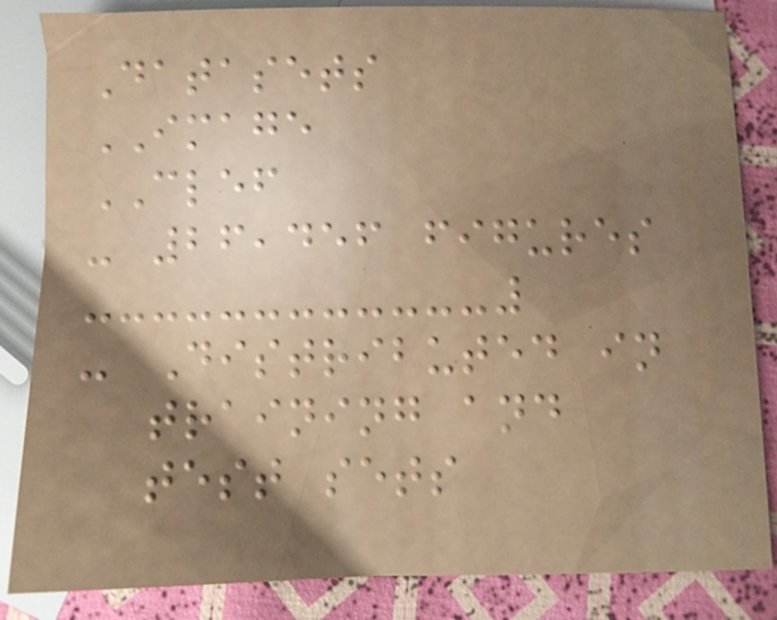Datasets
IMAGE
CLEF
- 26,456 figures
- Distributed in
training and
test sets
